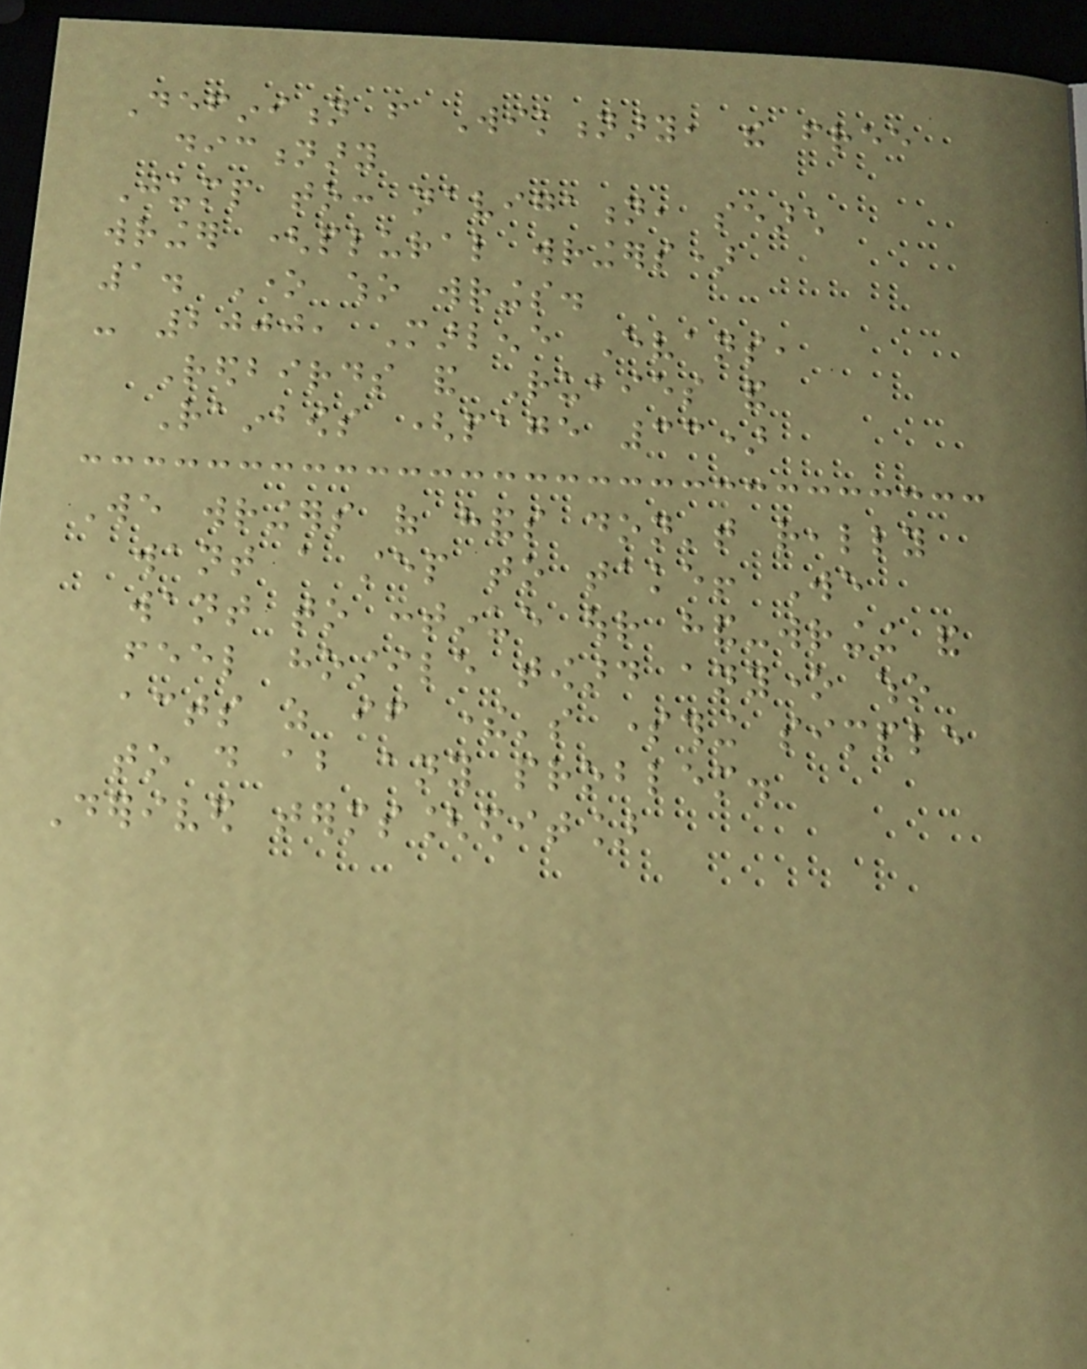Definition from Wiktionary, the free
dictionary
Jump to: navigation, search
wringer (plural wringers)
1. One who wrings.
- 2000, Marlene Evans,
Redbirds and Rubies and
Rainbows (page 33)
We wringers of hands don't really
want a step to take! We
want to continue our hand-wringing and
feel hostile toward anyone who
acts as if there's something simple
to do about any problem.
Derived terms[edit]
